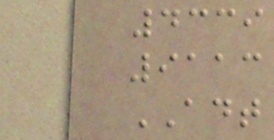4339
9113
ADT
